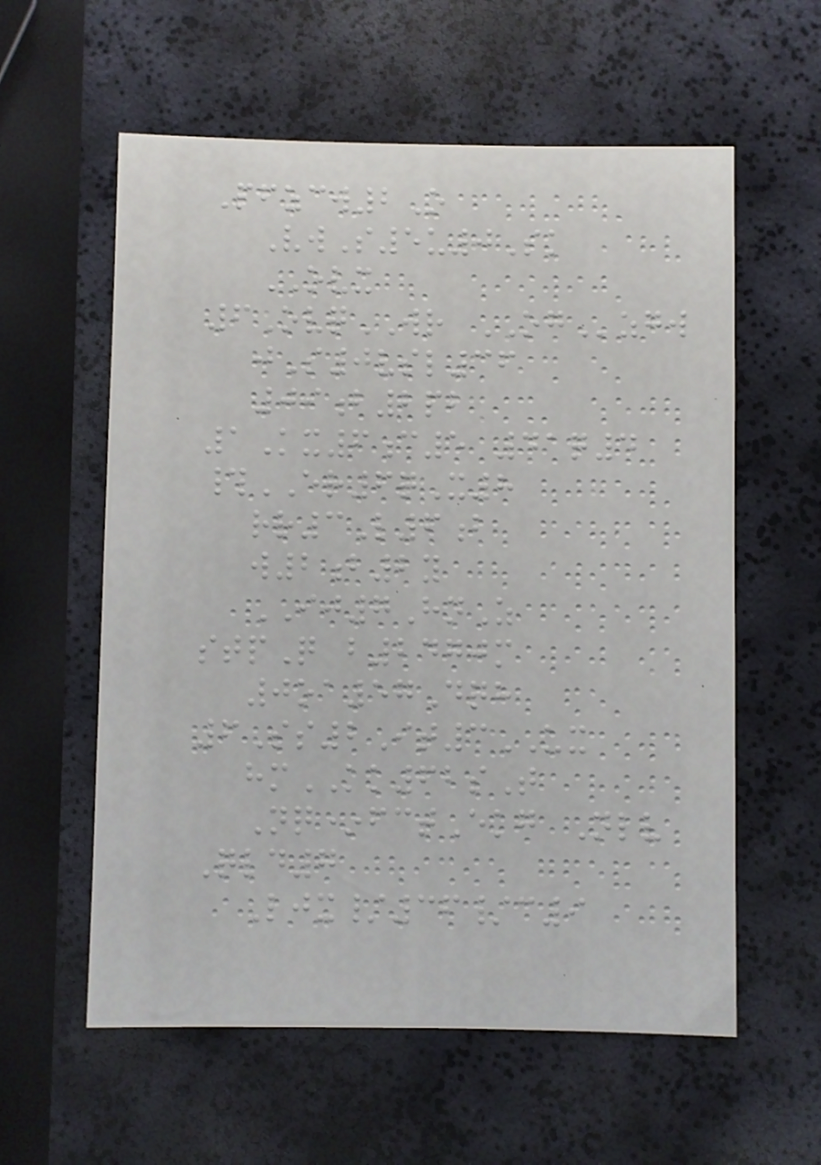Pfzcw2O
VwS5u0Sk
OVX
6OvqWR OGzgw
jS0vsl36
09b2pb
1Kx6c5 41q4
#ER6qX8
rr3L6b
w2b2y
IJ7HnZ
stpQ b2470m
0oa57Dqh
6Ss2It3UX
hmKK62sT
Nq*fctEkg Nlv
Qld7
Ljx/36/c9
